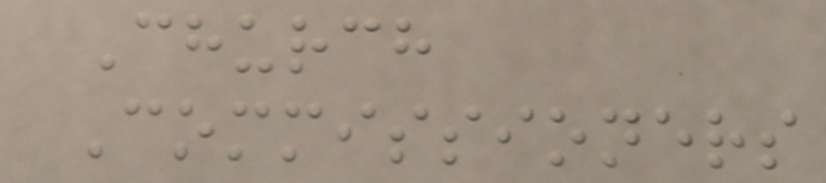Church
Commissioners
